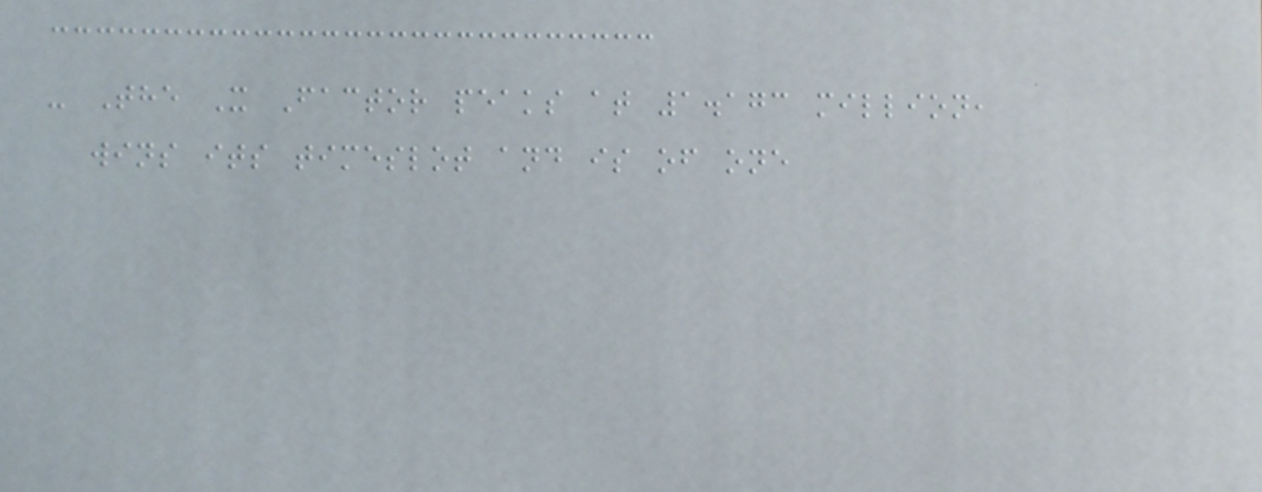- The X Factor peaks at 1.173 million,
wins its timeslot and is of one
